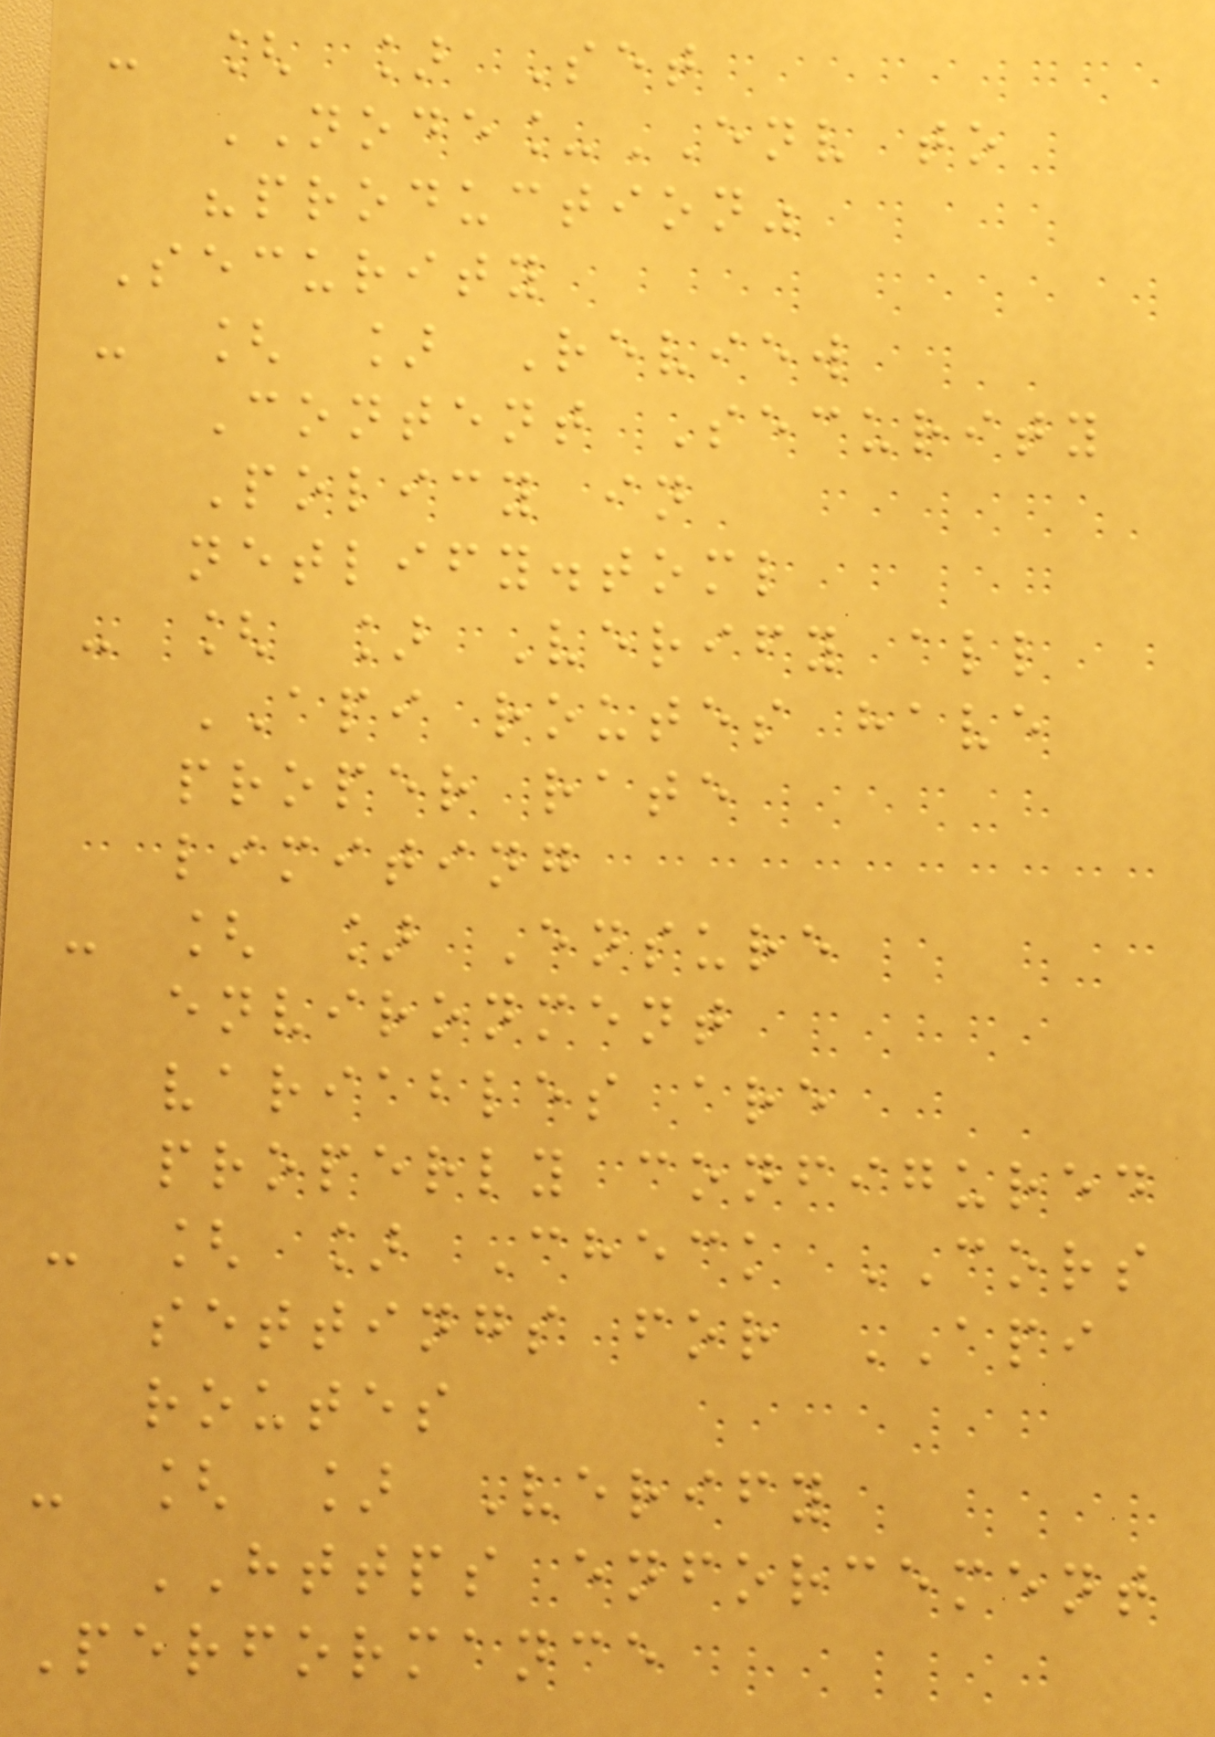- [ ] Set
NODE_ENV to
"production"
Security
- [ ] Review
Content Security
Policy in
netlify.toml
- [ ] Verify all
API routes have
proper rate
limiting
- [ ] Ensure
environment
variables are
properly configured
- [ ] Check CORS
settings for API
routes
- [ ] Verify
HTTPS enforcement
Performance
